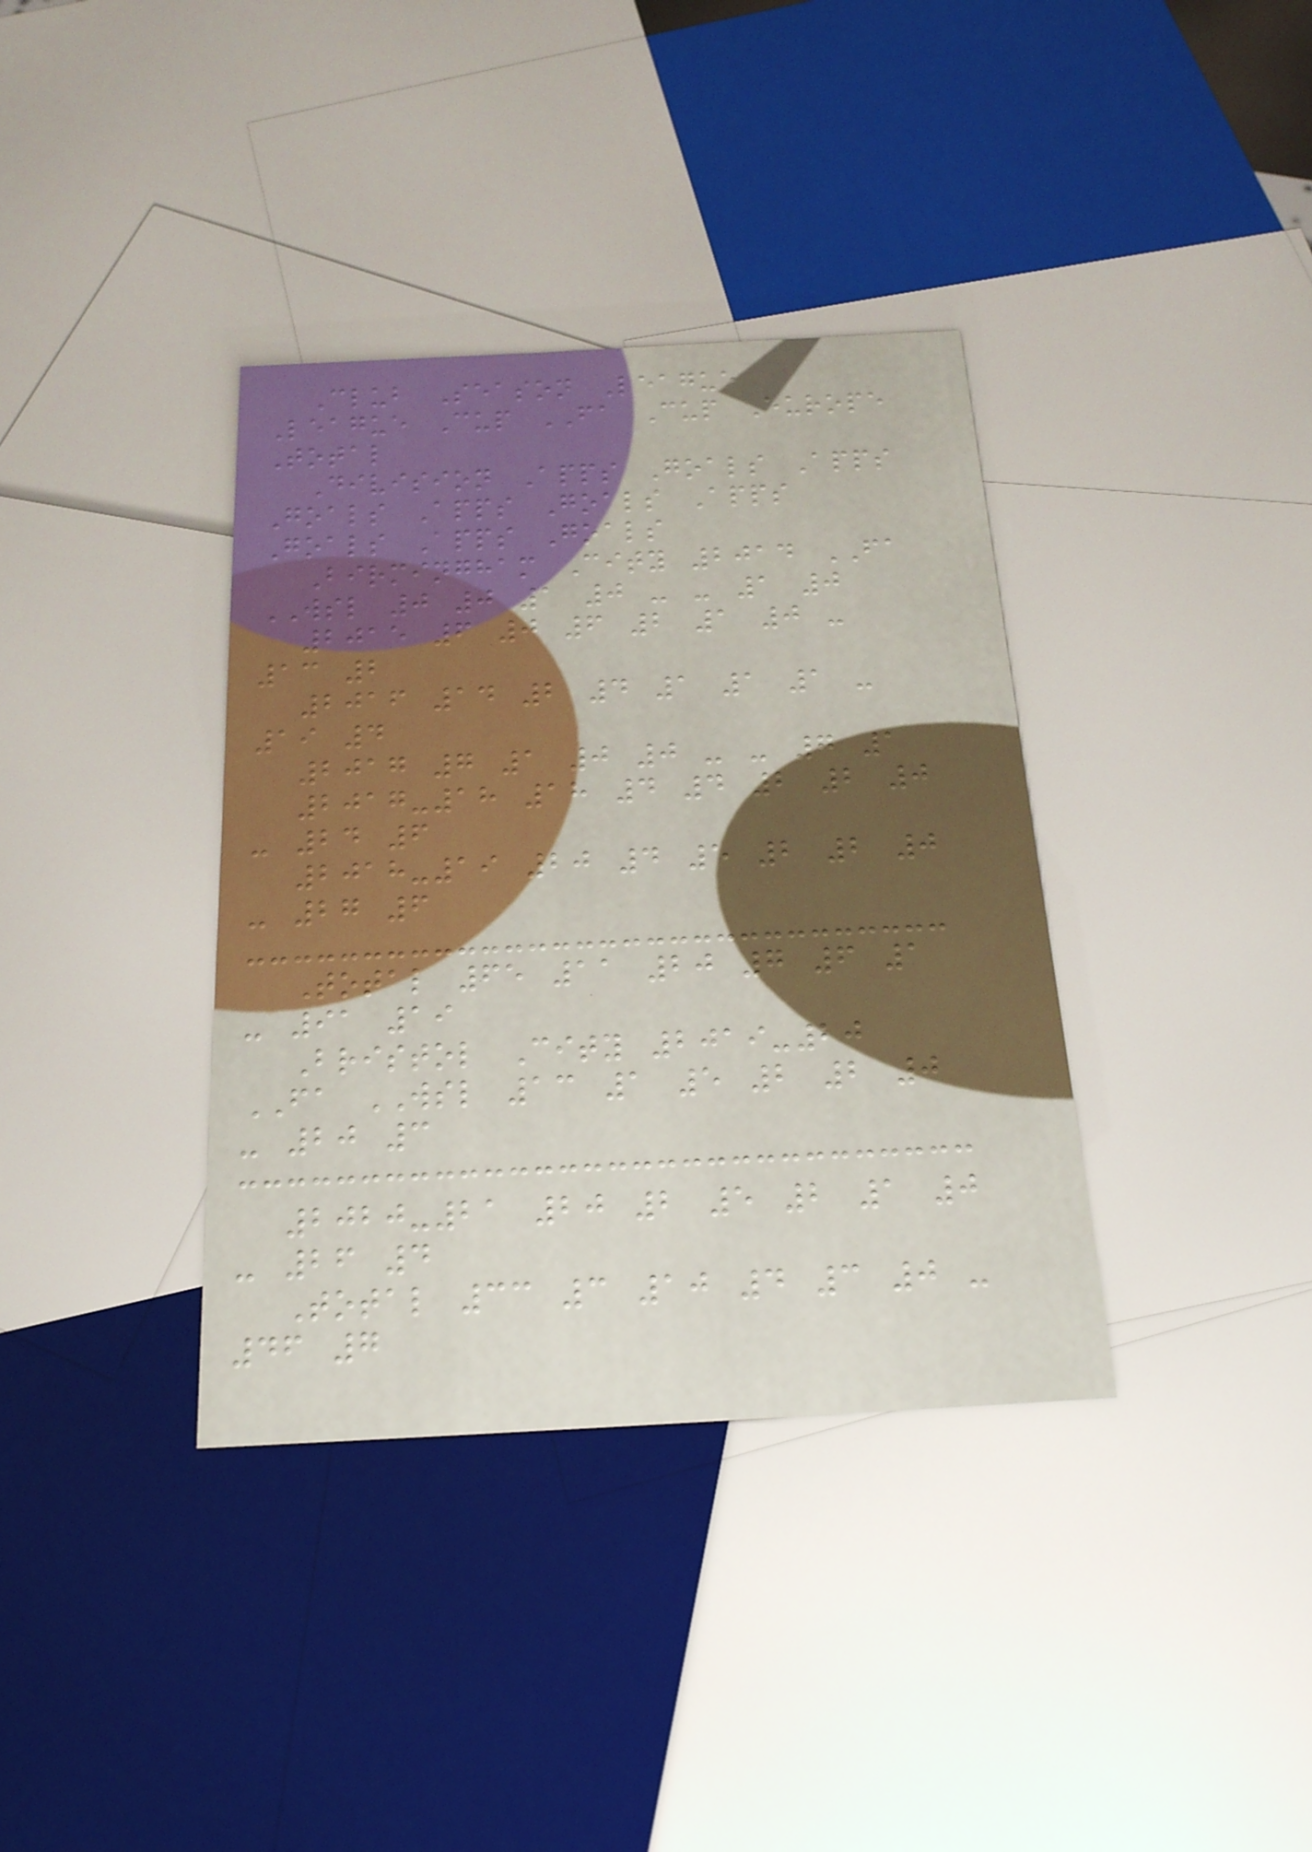Club Season League
League Cup FA Cup Europe
Total
Division Apps Goals Apps
Goals Apps Goals Apps
Goals Apps Goals
Birmingham City 2014 FA
WSL 0 0 1 0 - - 1 0
2015 6 0 6 2 1 0 -
13 2
2016 14 2 4 1 1 1 -
19 4
2017 7 1 0 0 - - 7 1
2017-18 18 4 4 2 2 0
- 24 6
2018-19 20 4 5 2 2 0
- 27 6
Total 65 11 20 7 6 1
- 91 19
Bristol City 2019-20
FA WSL 13 1 5 2 2 0
- 20 3
2020-21 20 2 5 2 1 0
- 26 4
Total 33 3 10 4 3 0 -
46 7
